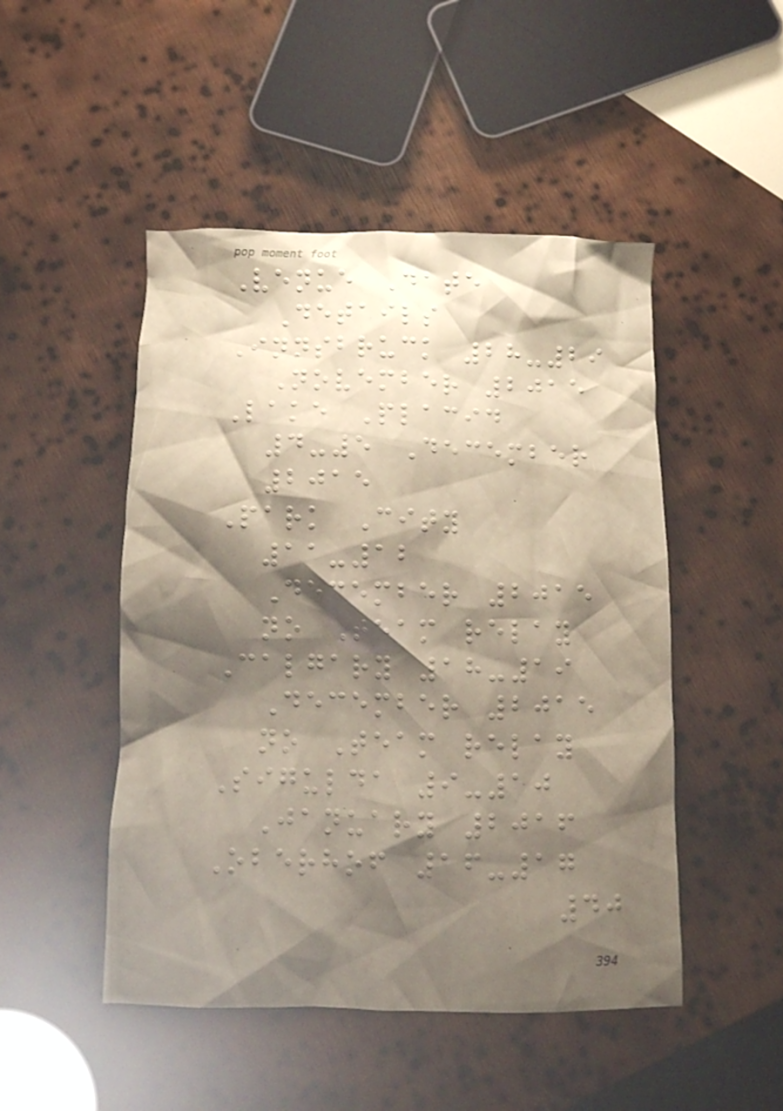Venue Date
Details
Innsbruck 28-29
November 2015
Lake Placid
4-5 December
2015
Park City
11-12
December 2015
no Team relay
Calgary 18-19
December 2015
no Team relay
Sigulda 9-10
January 2016
Oberhof 16-17
40
